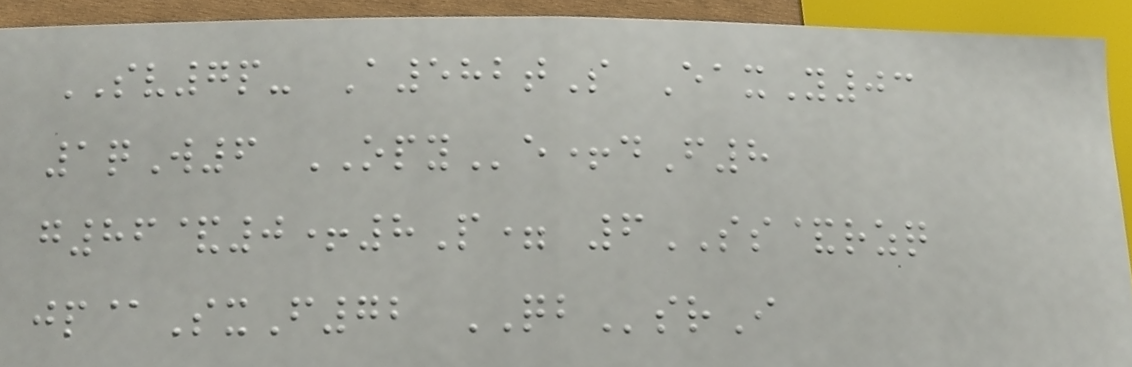SV7p- A582tS EaxY03
1qW6 OPYe+dF8
g86&0+8P= 6SS&rzq
jp@SxF72 QBsrI
